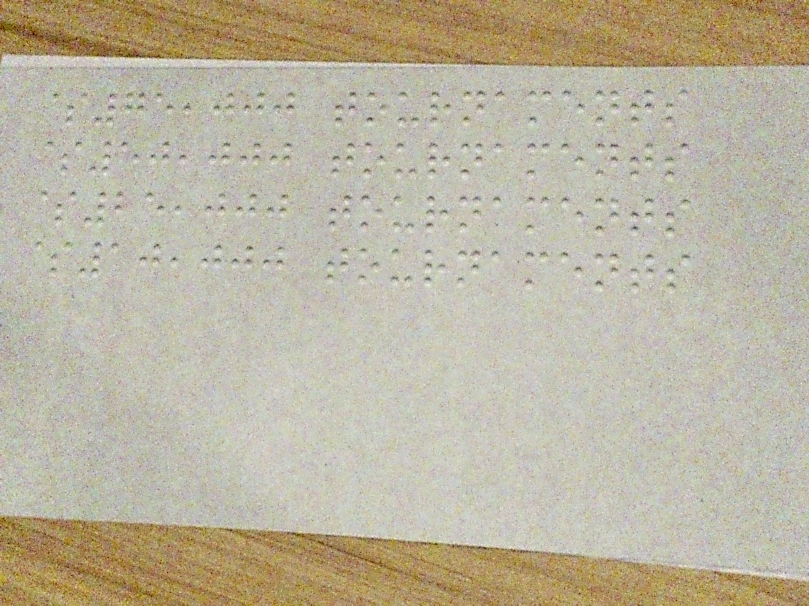$75,000 tournaments
$50,000 tournaments
$25,000 tournaments
$10,000 tournaments
